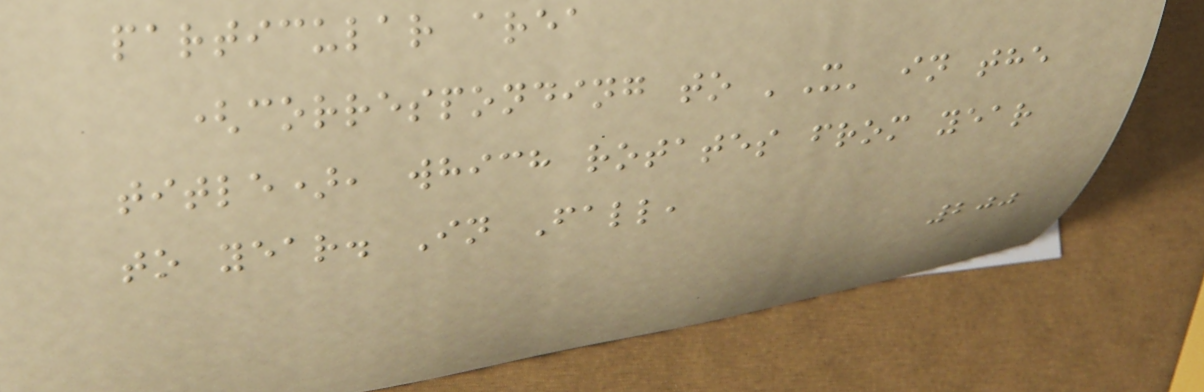particular area
(corresponding to 'X' in the
title), which rotates from year
to year. In Fall,
200
